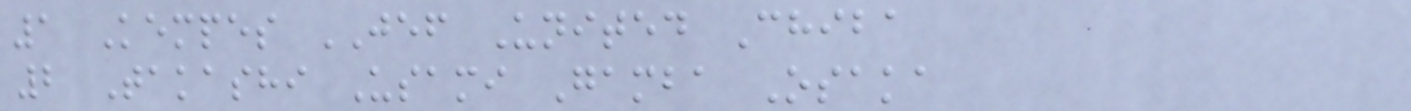1 Kempes JEF United Chiba
2 Takashi Usami Gamba Osaka
